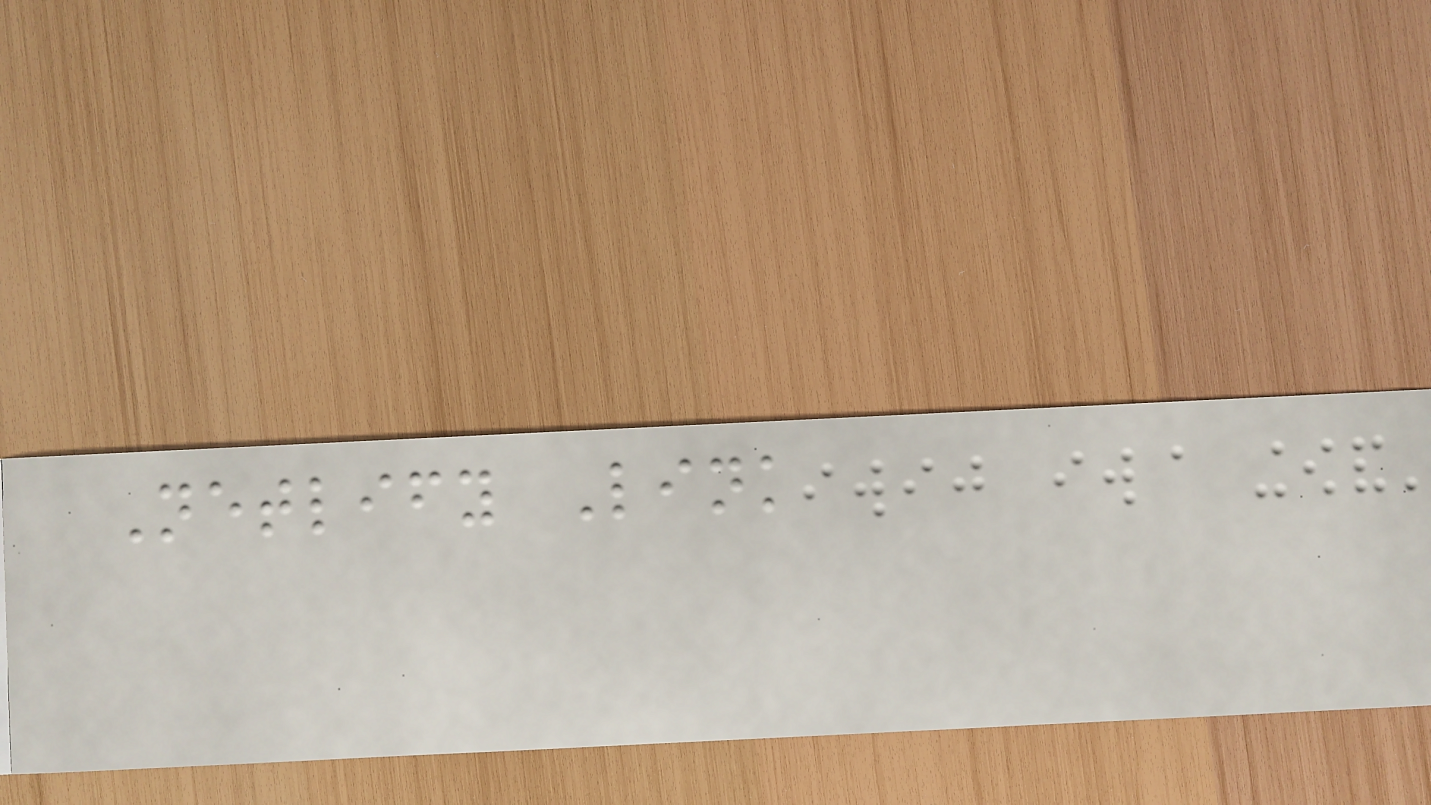Netlify Link
